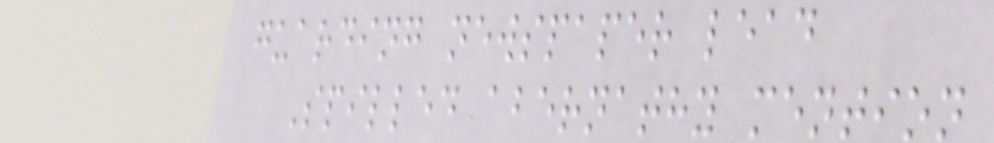guarding newspaper lead
Spilled abernathy mention
